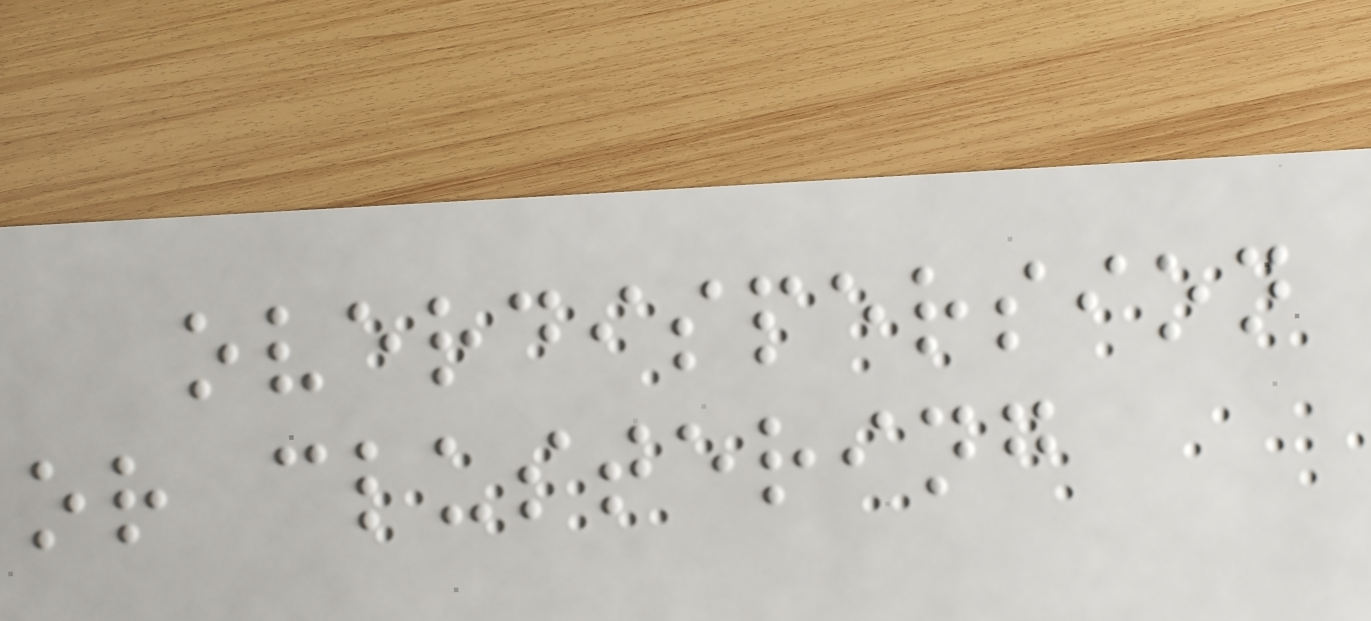overdispersion
or clustering
